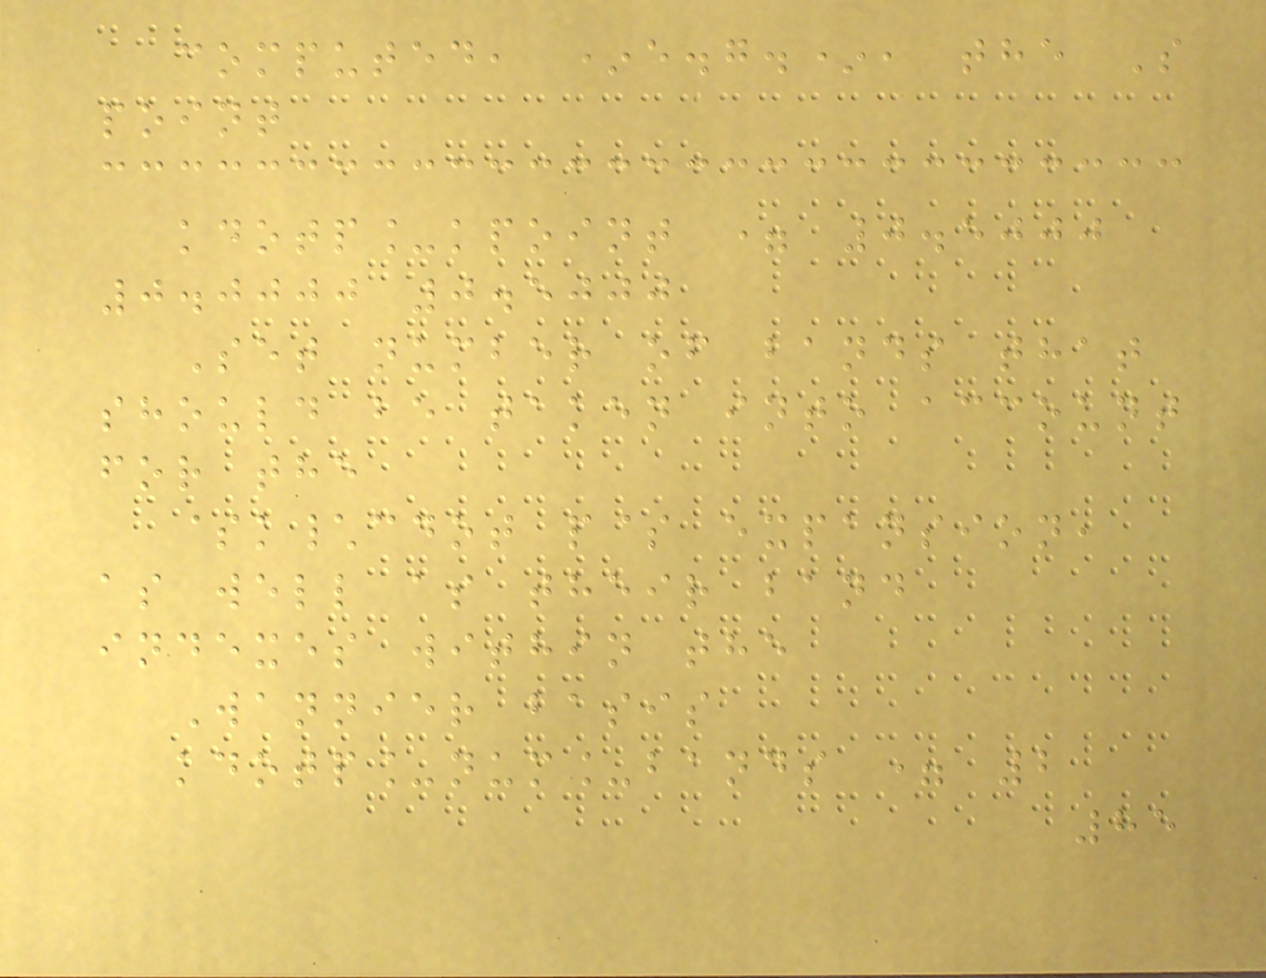computed, *e.g.*, the S
point
kdotp_kpoint = 0.5000
0.0000 0.5000
Set number of bands that
should be taken into account
for the
$k\cdot p$ expansion,
as well as their band
indexes within the
Wannier basis
kdotp_num_bands = 2
85
